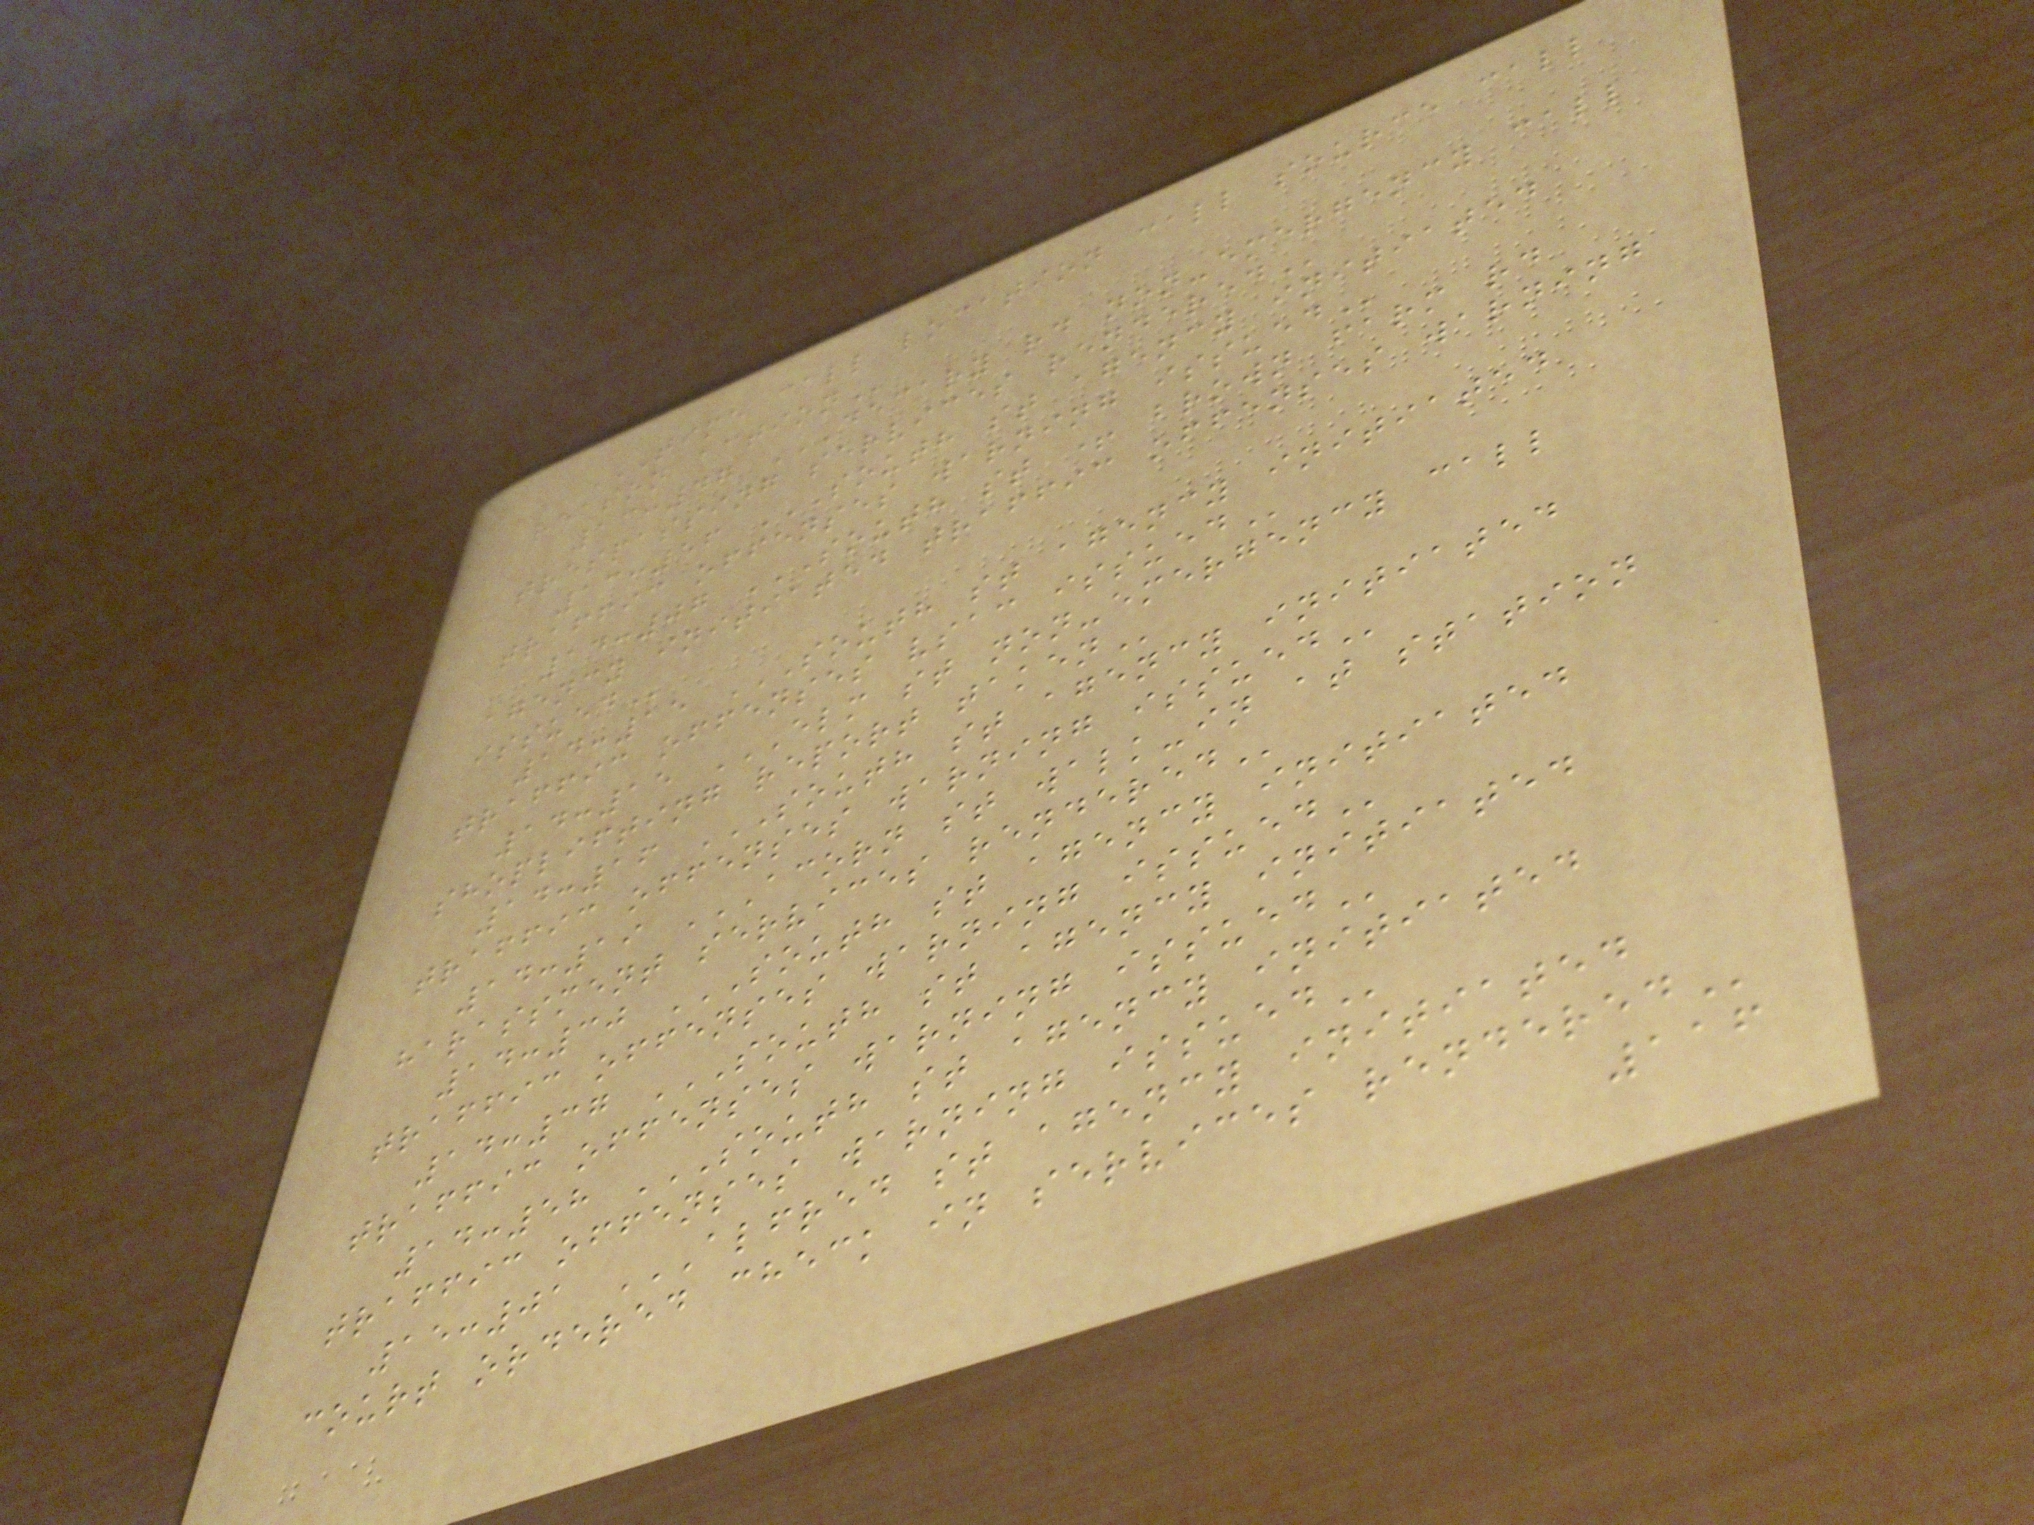TIME CALL LOCATION CALL SOURCE CALL
REASON ACTION
13:47 DECARY RD NON-EMERGENCY CALL
TRESPASSING SERVICES RENDERED
13:56 SOUTH ST AGENCY INITIATED
TRAFFIC OFFENSES WARNING ISSUED
14:07 SOUTH ST + BROWN FARM RD
AGENCY INITIATED TRAFFIC OFFENSES WARNING
ISSUED
14:15 SOUTH ST AGENCY INITIATED
TRAFFIC OFFENSES VSAC ISSUED
14:15 ELM ST NON-EMERGENCY CALL
SHOPLIFTING REPORT TAKEN
14:16 SOUTH ST AGENCY INITIATED
TRAFFIC OFFENSES WARNING ISSUED
14:19 ACORN ST WALK-IN AT STATION
HARASSMENT SERVICES RENDERED
14:30 SOUTH ST AGENCY INITIATED
TRAFFIC OFFENSES WARNING ISSUED
14:37 SOUTH ST AGENCY INITIATED
TRAFFIC OFFENSES WARNING ISSUED
14:58 SOUTH ST AGENCY INITIATED
TRAFFIC OFFENSES WARNING ISSUED
15:01 ALFRED ST AGENCY INITIATED
COURT ORDERED CHECK IN SERVICES RENDERED
116
